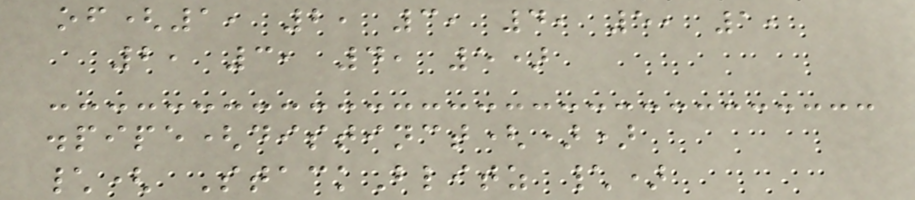of(1, 2, 3, 4, 5, 1,
2, 3, 4, 5)
.pipe(distinct())
\( StackBlitz \)
